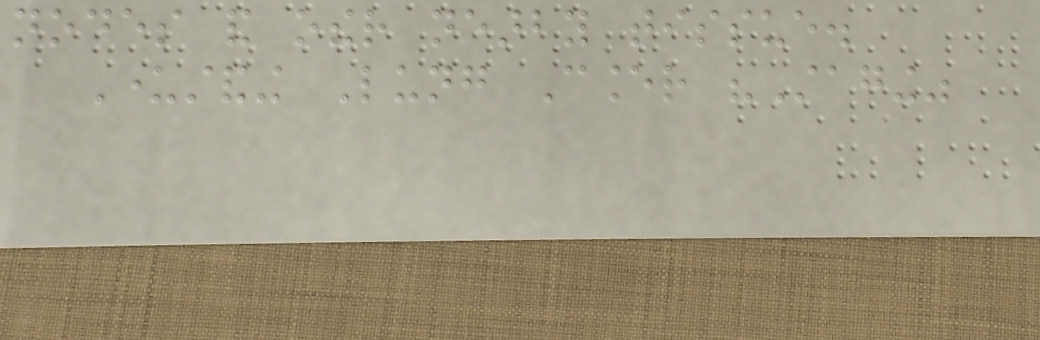nodes and other nearby tissue.
Understanding Lung Cancer "Staging"
